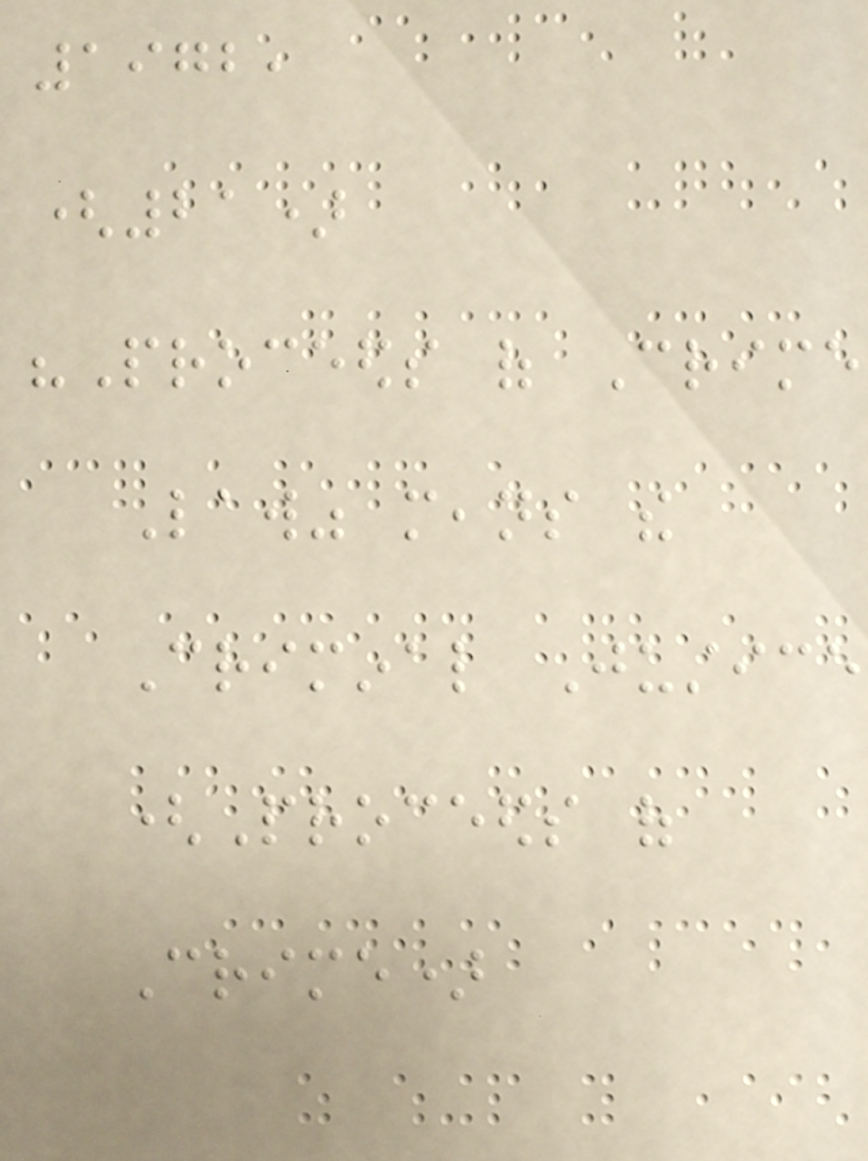1972,
(21)
"Proceeds of Crime
Law" means the
Criminal Justice
(Proceeds of
Crime)
